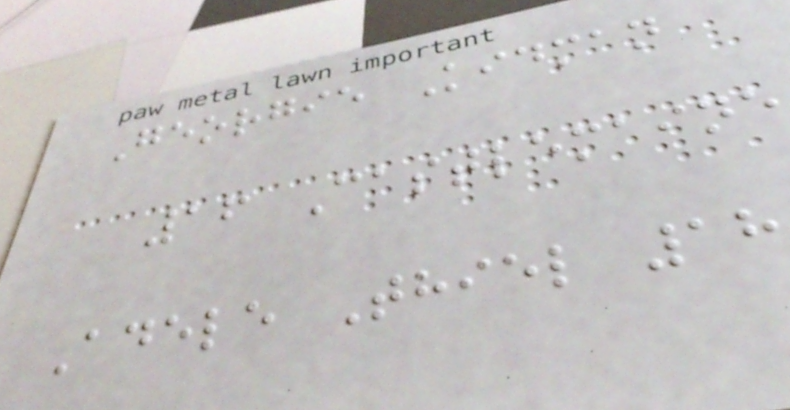Georgie Kidman
16 Castlemaine
Adele Thiel 18
